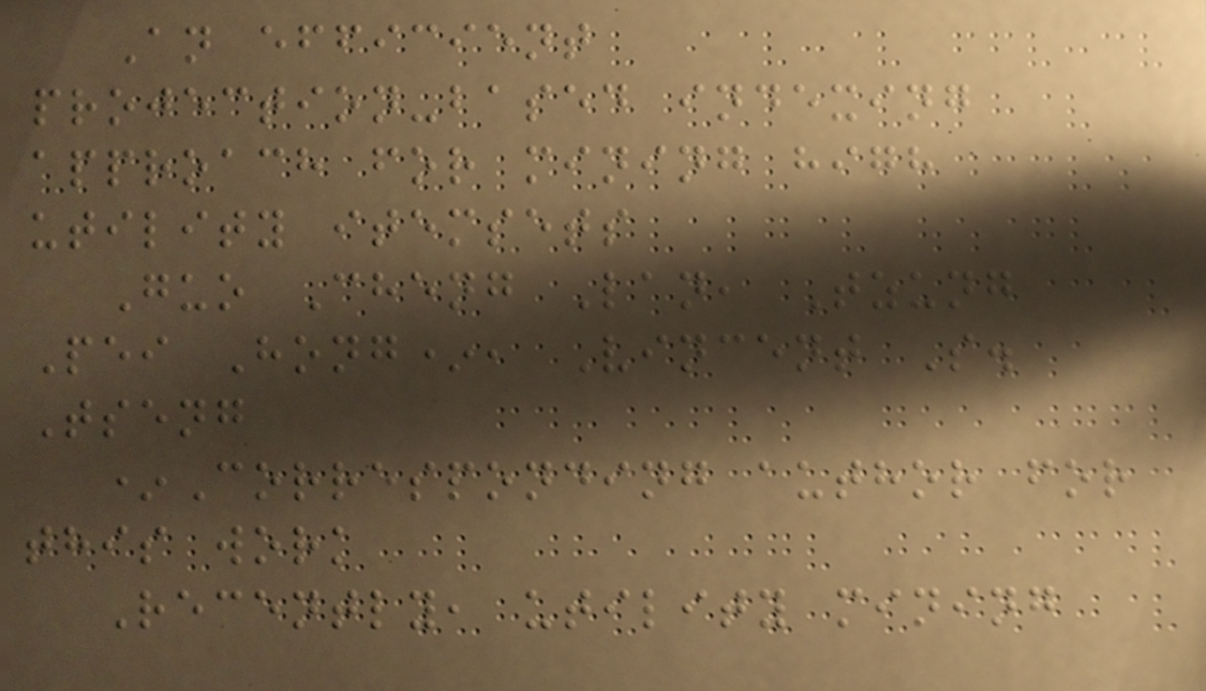An efficient
projection-based indexing
approach for mining high
utility itemsets
Guo Cheng Lan, Tzung
Pei Hong*, Vincent S.
Tseng
*Corresponding author for
this work
Recently, utility mining
